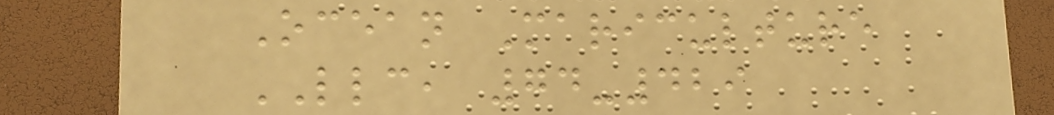Ocean Mariculture
LLC, 74-429
